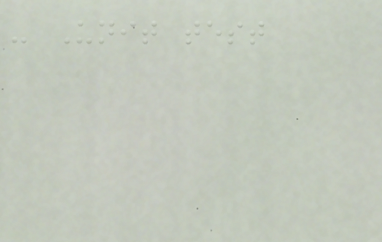- Unit test
